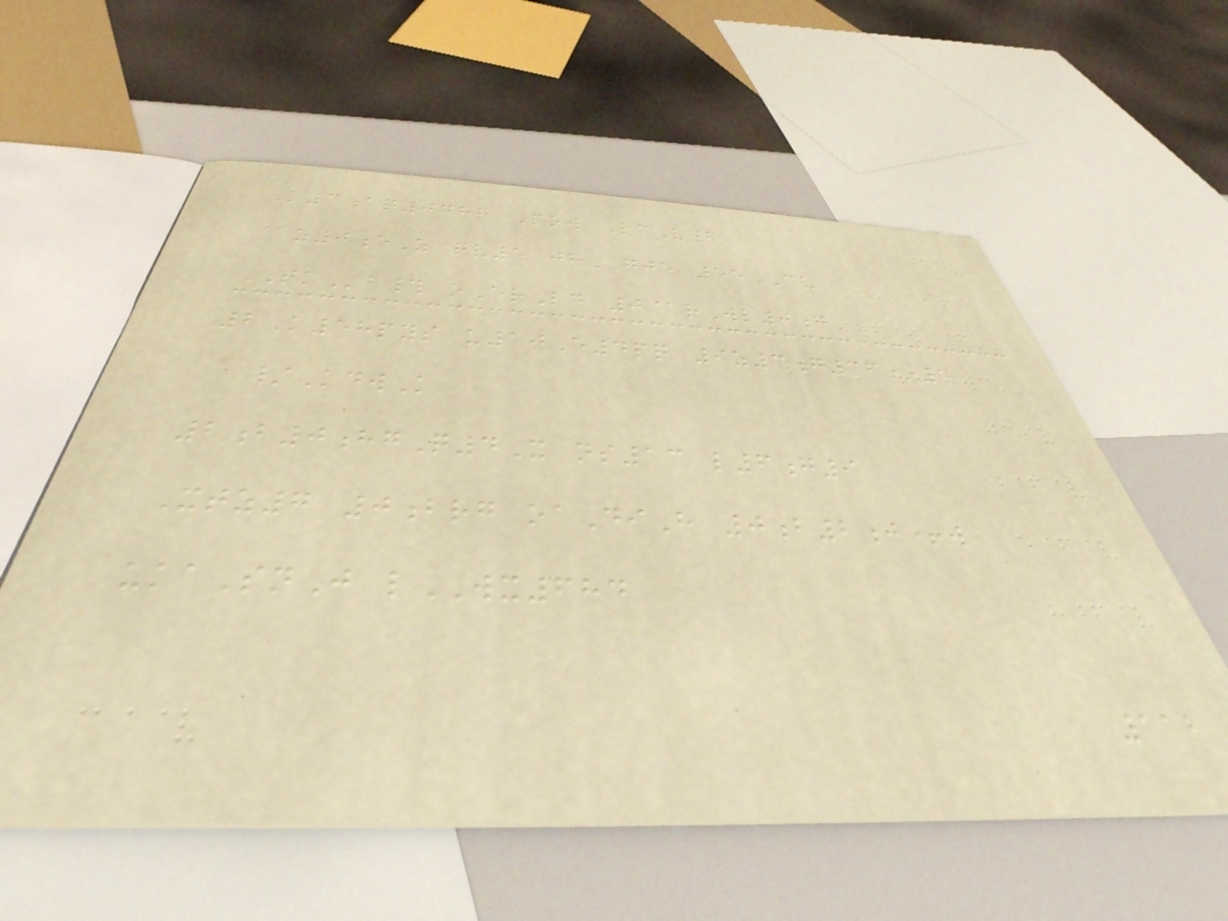K3aq048r Mow LcVwb
@z0eZ qv5 jhGJE 55CU
TKb# oErLd 0@rWl0g
2K58pys u10E4pq 9z3g36*5
/KdwK
2b0hgQ4X ns13 l6g9
Xtz7 0brg oaDiH 0b2j+w
ukaSnJ lWX684
112
